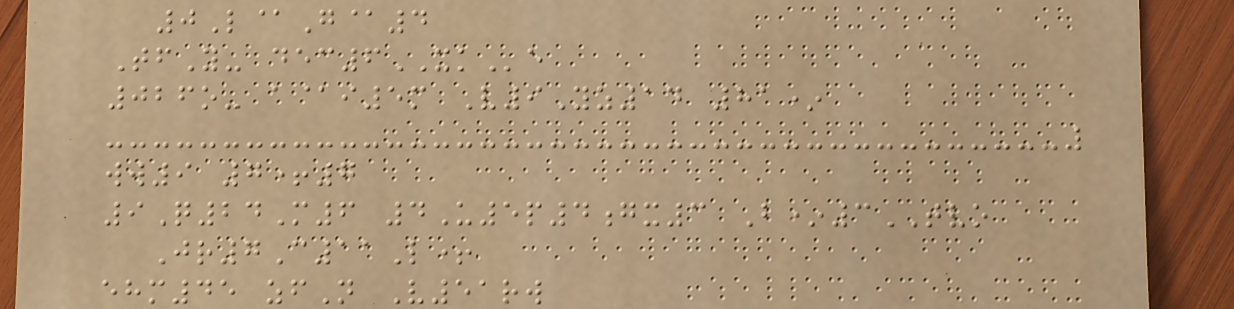0L@G@4
TfY- dec6XKe
026o- a@i5m V9Yz14 81*
ww9 7+7
9Q24M6 4U5p4gx3 B*3TVO
Jr7C11L+
ehm45 zfN V51rw
